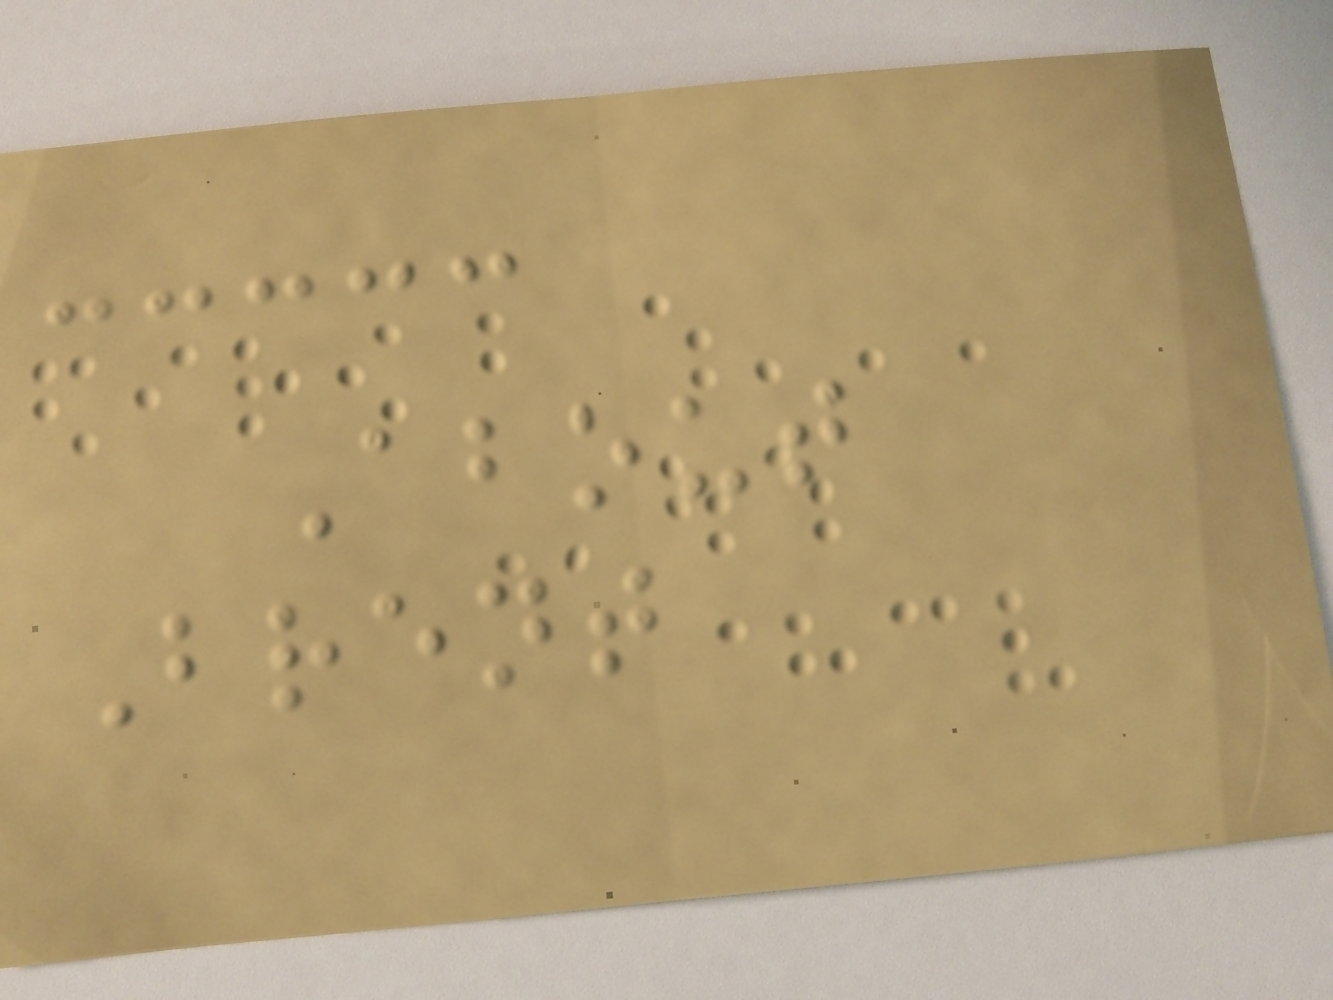About
Brent
